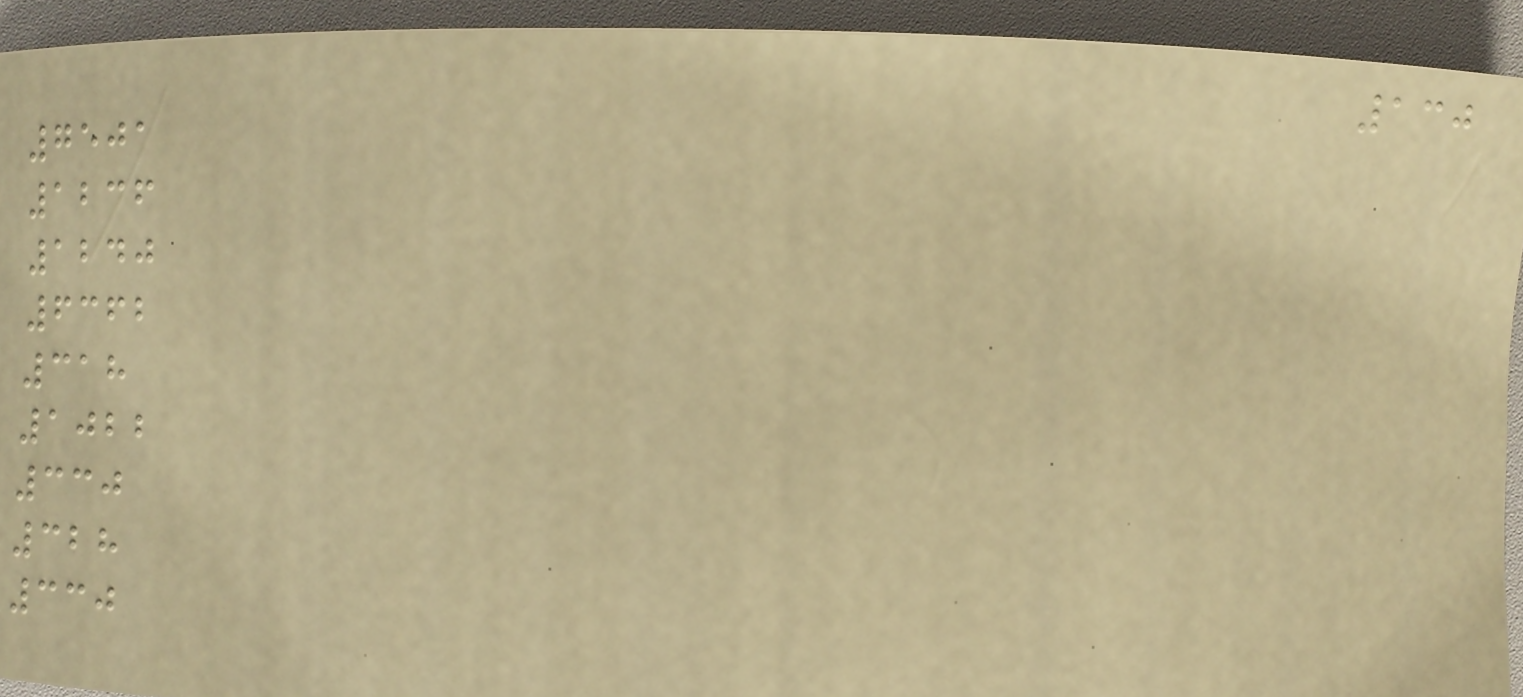130
7501
1236
1240
6362
318
1022
330
328
330
